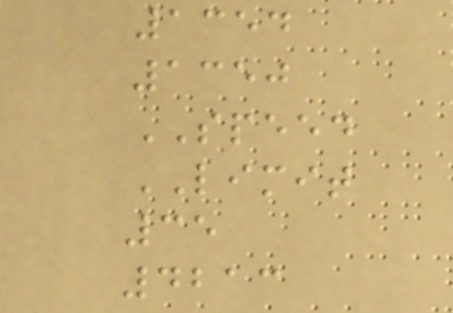1354
1350
SPEED
LIMIT
35
4213
